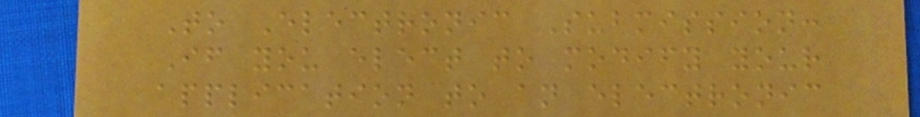To Electronic Submission:
If you elect to modify your
application to an electronic
